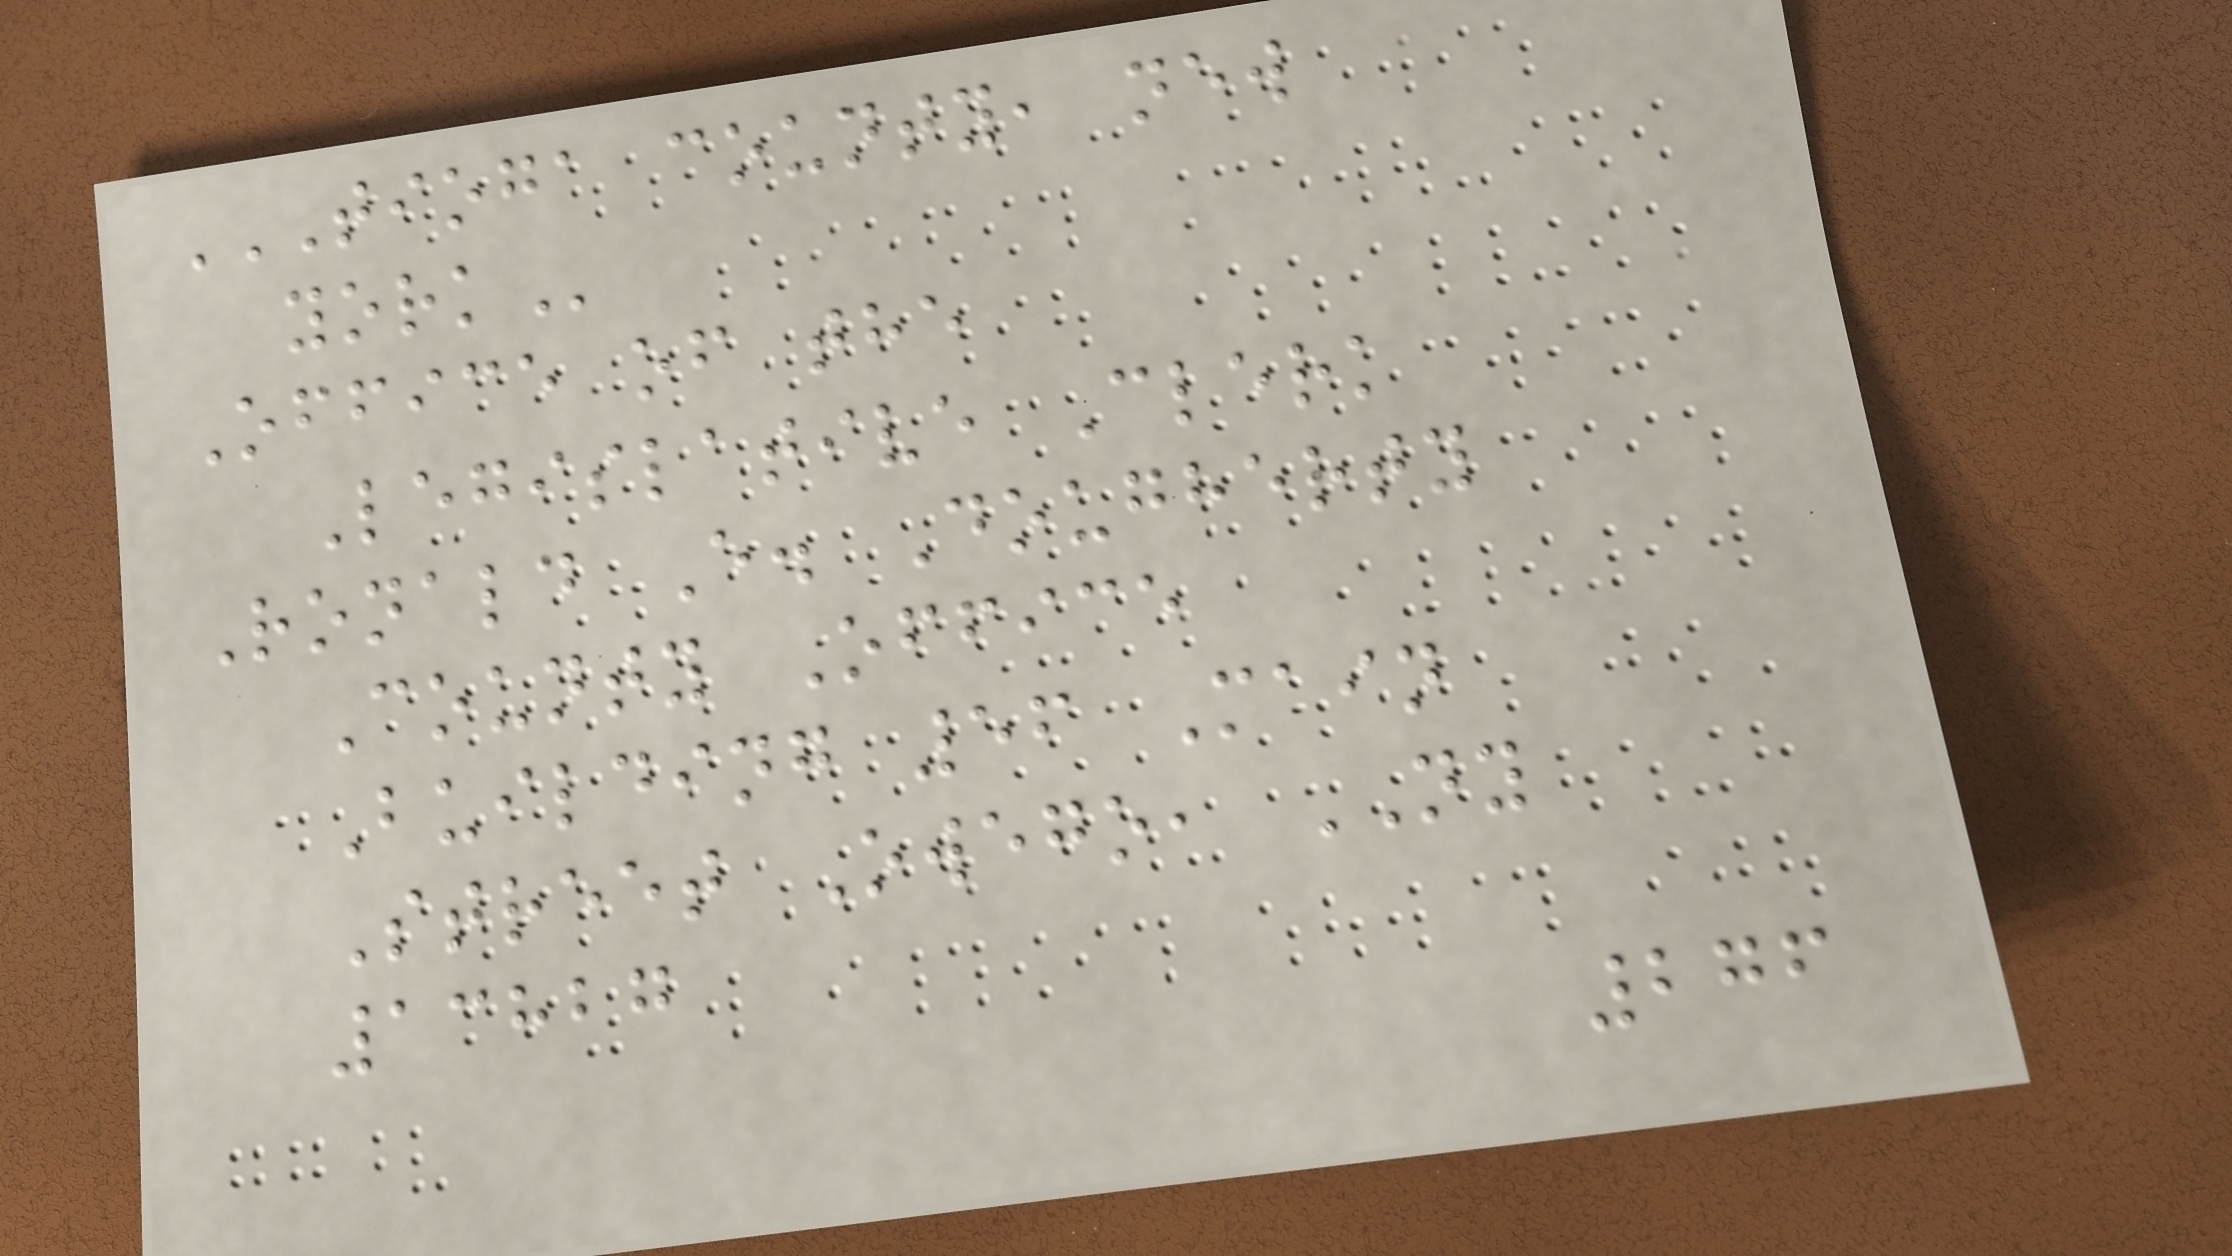TIOGA COUNTY, NEW
YORK
Office of the
Legislative Clerk
Ronald E. Dougherty
County Office
Building 56 Main
Street Owego, NY
13827
276
